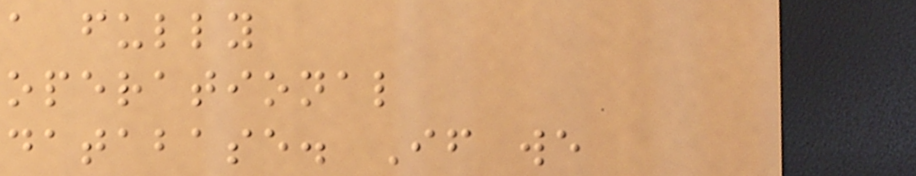a fully
operational
database. If we
